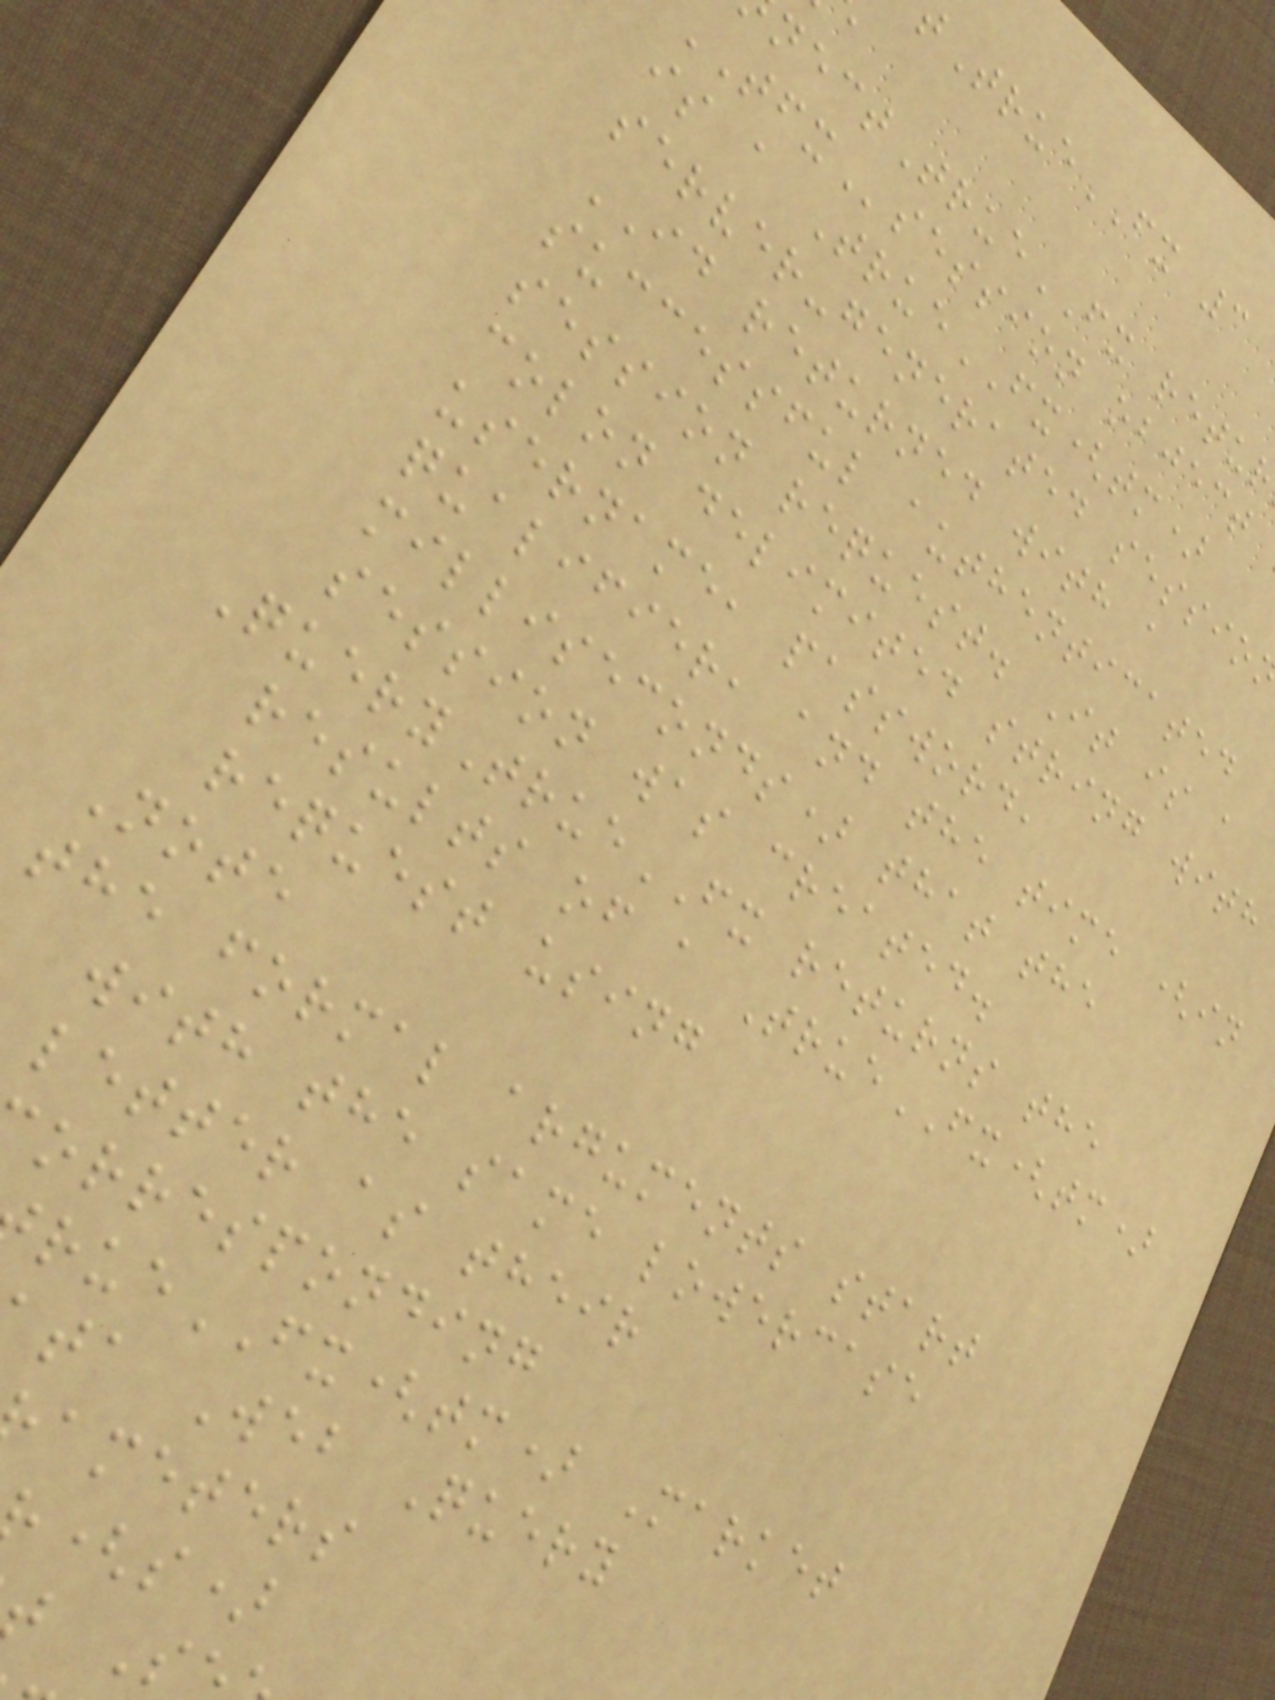tTrueFX 3
nectTrueFX retu
TFXsession object
is a TrueFX(tm)
server-generated sessio
ID returned with a
successful authenticated
session request. It is a
colon delimited string with
username, password,
qualifier, and the time (in
milliseconds) that the
session was created.
QueryTrueFX returns the
results of a TrueFX(tm)
request using
Note
the formal arguments start
with the same lowercase
letter as their
orresponding
rueFX(tm) Market
ta Web Query
ameters
(s)
